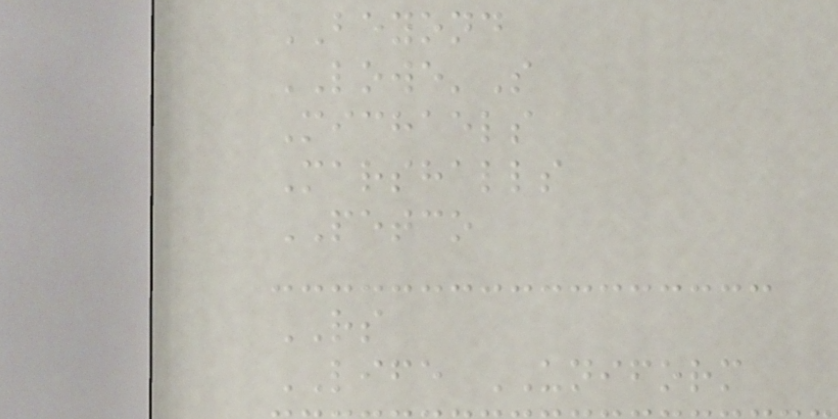BEYOND
LOWE'S
Michaels
Marshalls
PETCO
RS
LIFE UNIFORM
